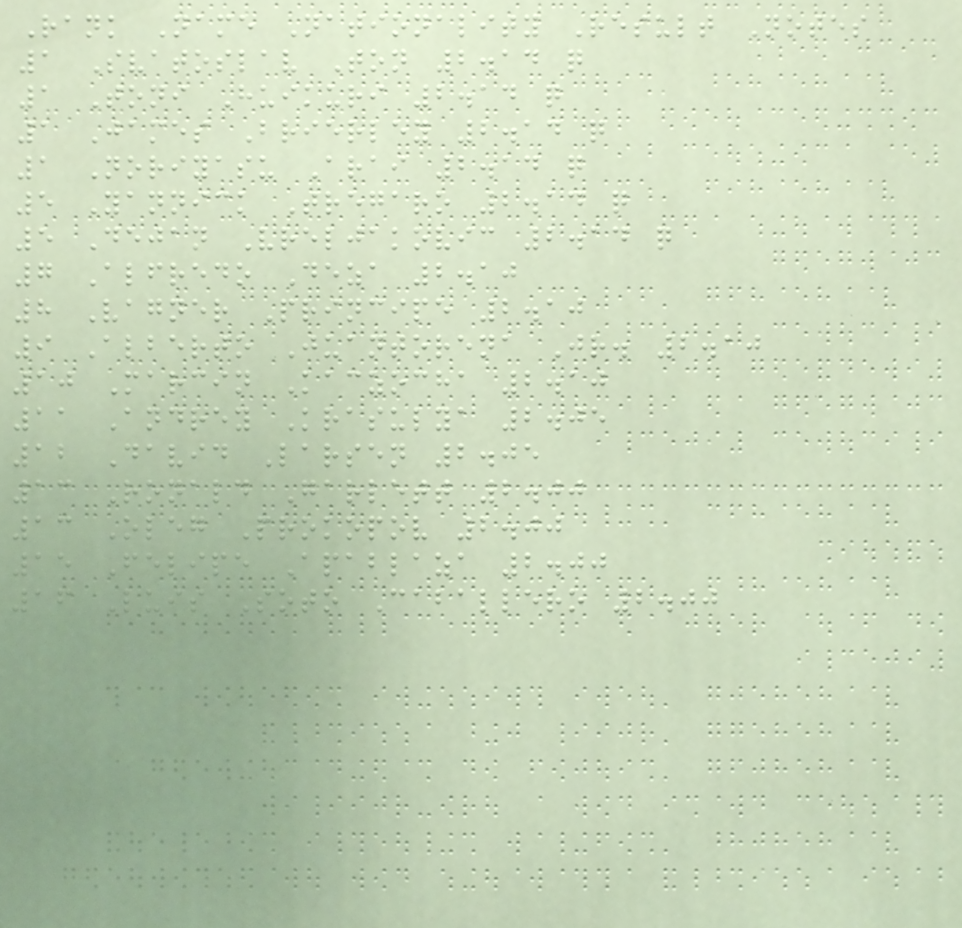Rank Name Nationality Result Notes
1 Svatoslav Ton 2.14 q
1 Toni Huikuri 2.14 q
1 James Brierley 2.14 q
1 Noriyasu Arai 2.14 q
5 Yannick Tregaro 2.14 q
5 Dejan Vreljakovic 2.14 q
7 Alfredo Deza 2.10
8 Vagner Principe 2.10
9 Alberto Juantorena Jr. 2.10
10 Marcin Kaczocha 2.10
11 Andrey Krasulya 2.05
12 David Larsen 2.05
13 Ronald Garlett 2.00
13 Oleg Prokopov 2.00
15 Felipe Apablaza 2.00
16 Luis Soto Caballero 2.00
